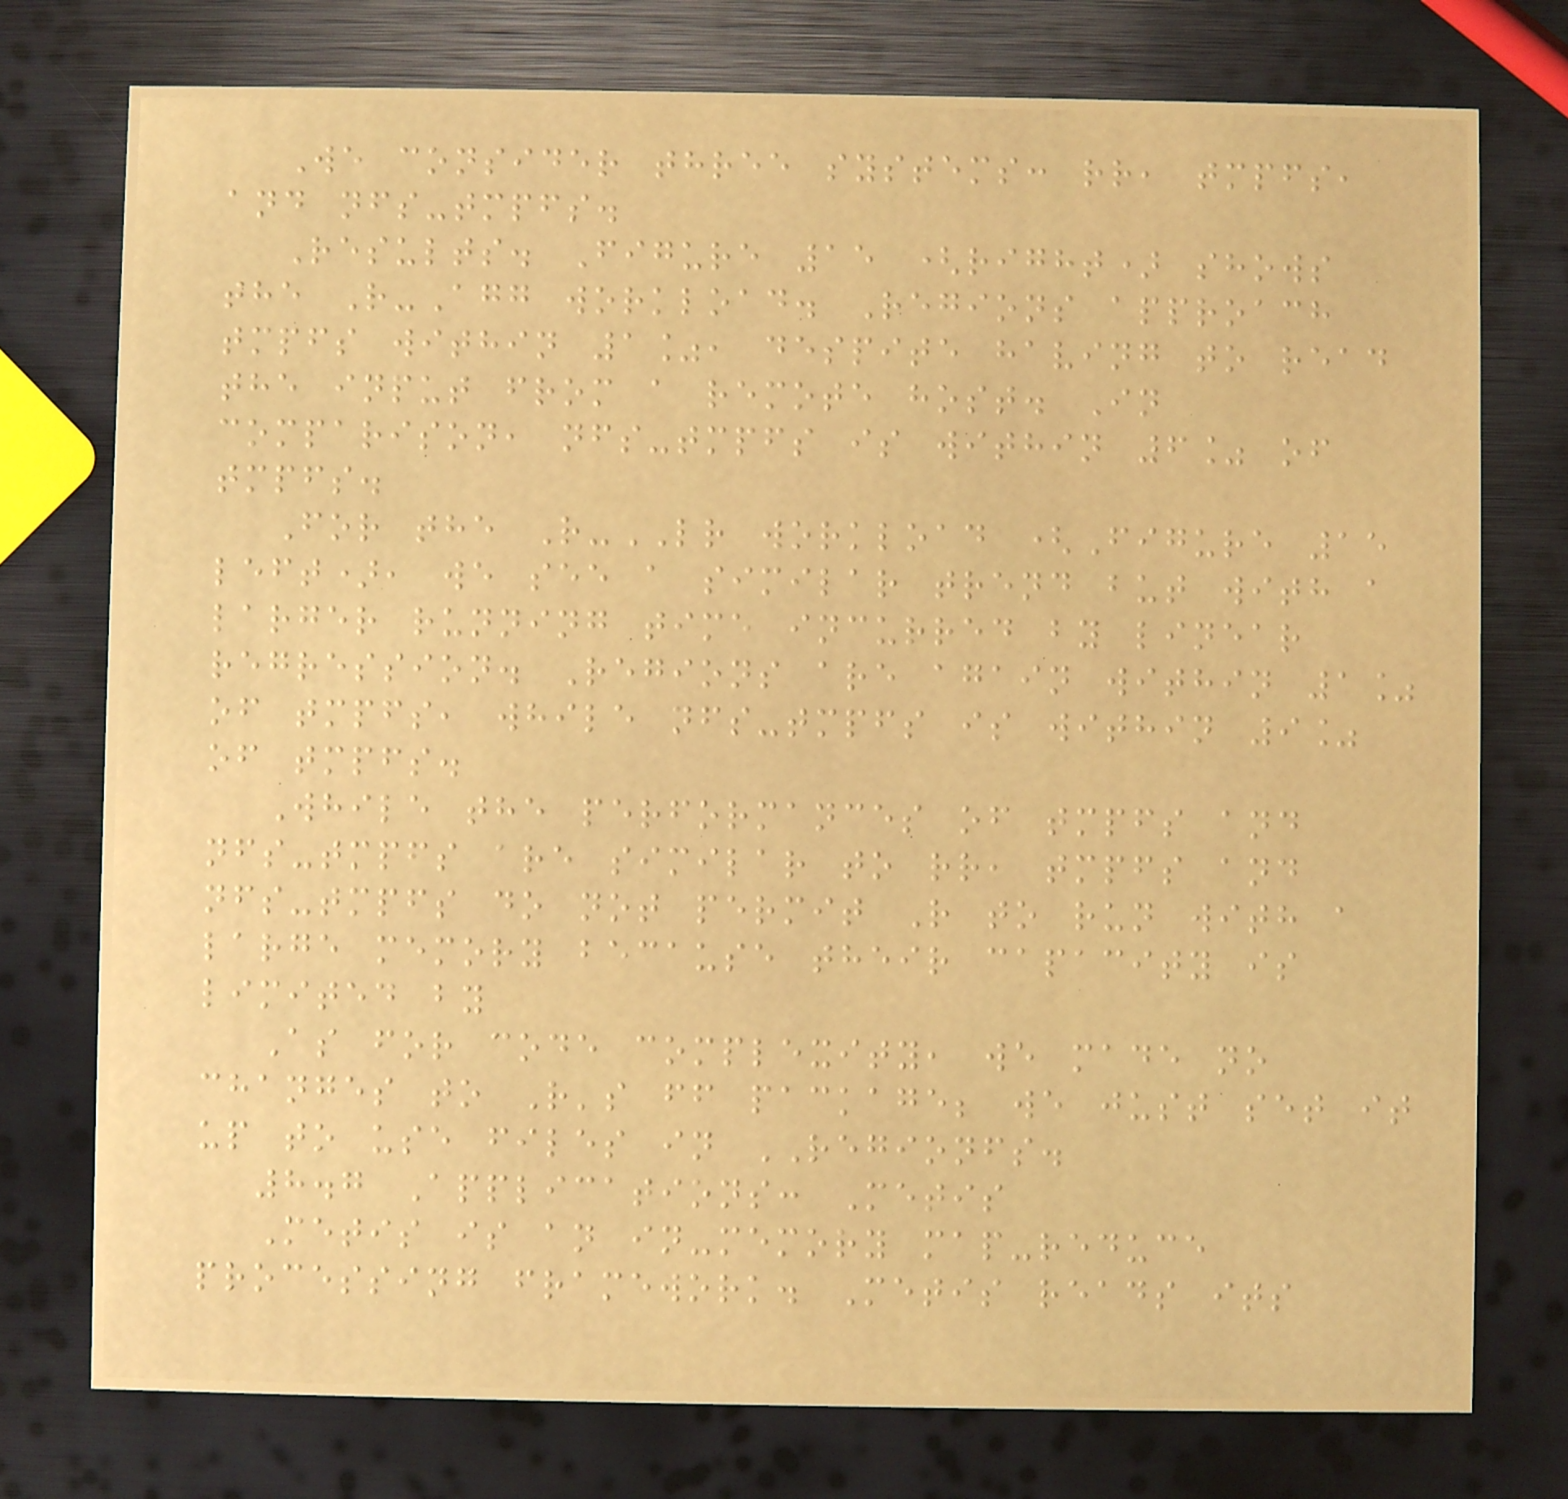We consider three systems: rr, tmpfs,
and nfs-tmpfs.
Results. Figure 15 (right) shows
the R-Agg workload. Regions approach
tmpfs within 1%, despite having to read
the input from a remote host. In
comparison, nfs-tmpfs is within 6% of
tmpfs.
For the R-LR workload (Figure 15
left), we see a similar trend but with a
larger running time incurred by linear
regression. Regions are again within 1%
of tmpfs, while nfs-tmpfs is within 9%
of tmpfs.
While the performances of tmpfs and
nfs-tmpfs are similar to rr, tmpfs and
nfs-tmpfs do not permit R to run with a
large memory because their capacity is
limited by
As for code complexity, we made no
changes to R's ff package; we just set it
up to use files in REGIONFS.
8.7 Applications: Metis
Metis is an in-memory map-reduce
processing framework. Metis reads its
